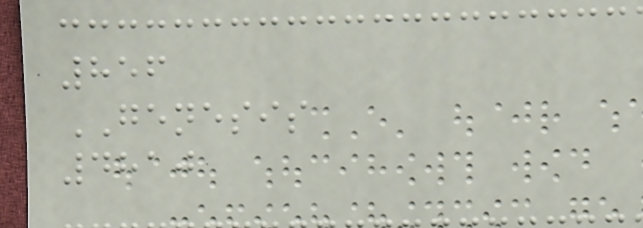856
GENESIS
4810
